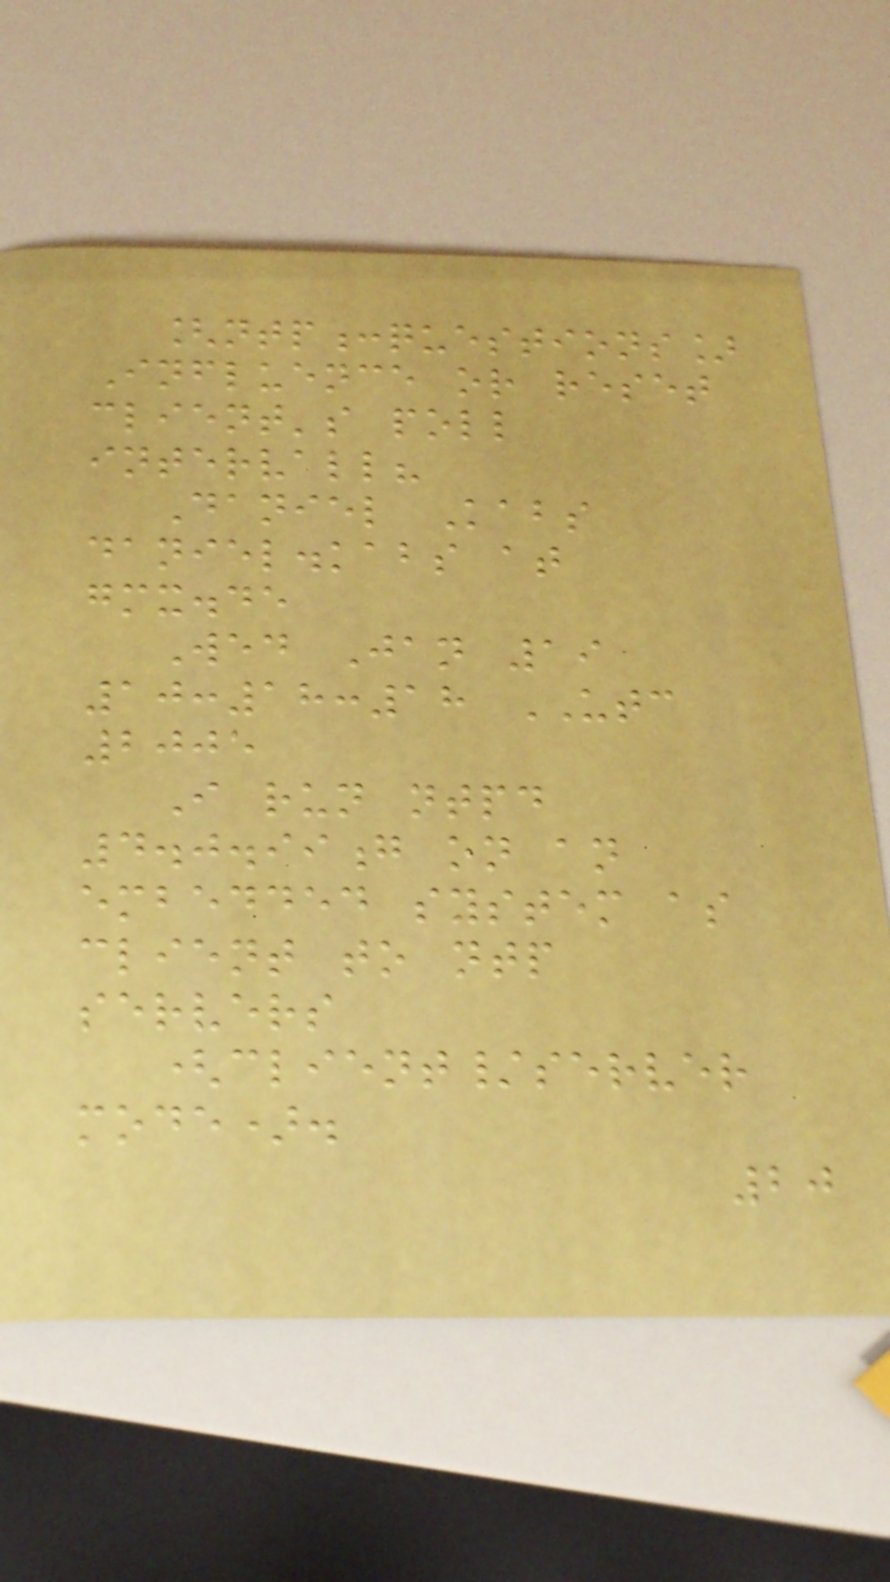[ntp:questions]
Influence or reset
client's poll
intervall?
Daniel Kabs
daniel.kabs at
gmx.de
Wed Jan 19
10:18:18 UTC
2005
I run ntpd
4.0.99g on an
embedded system as
client to ntp
servers
(client/server
mode).
20
